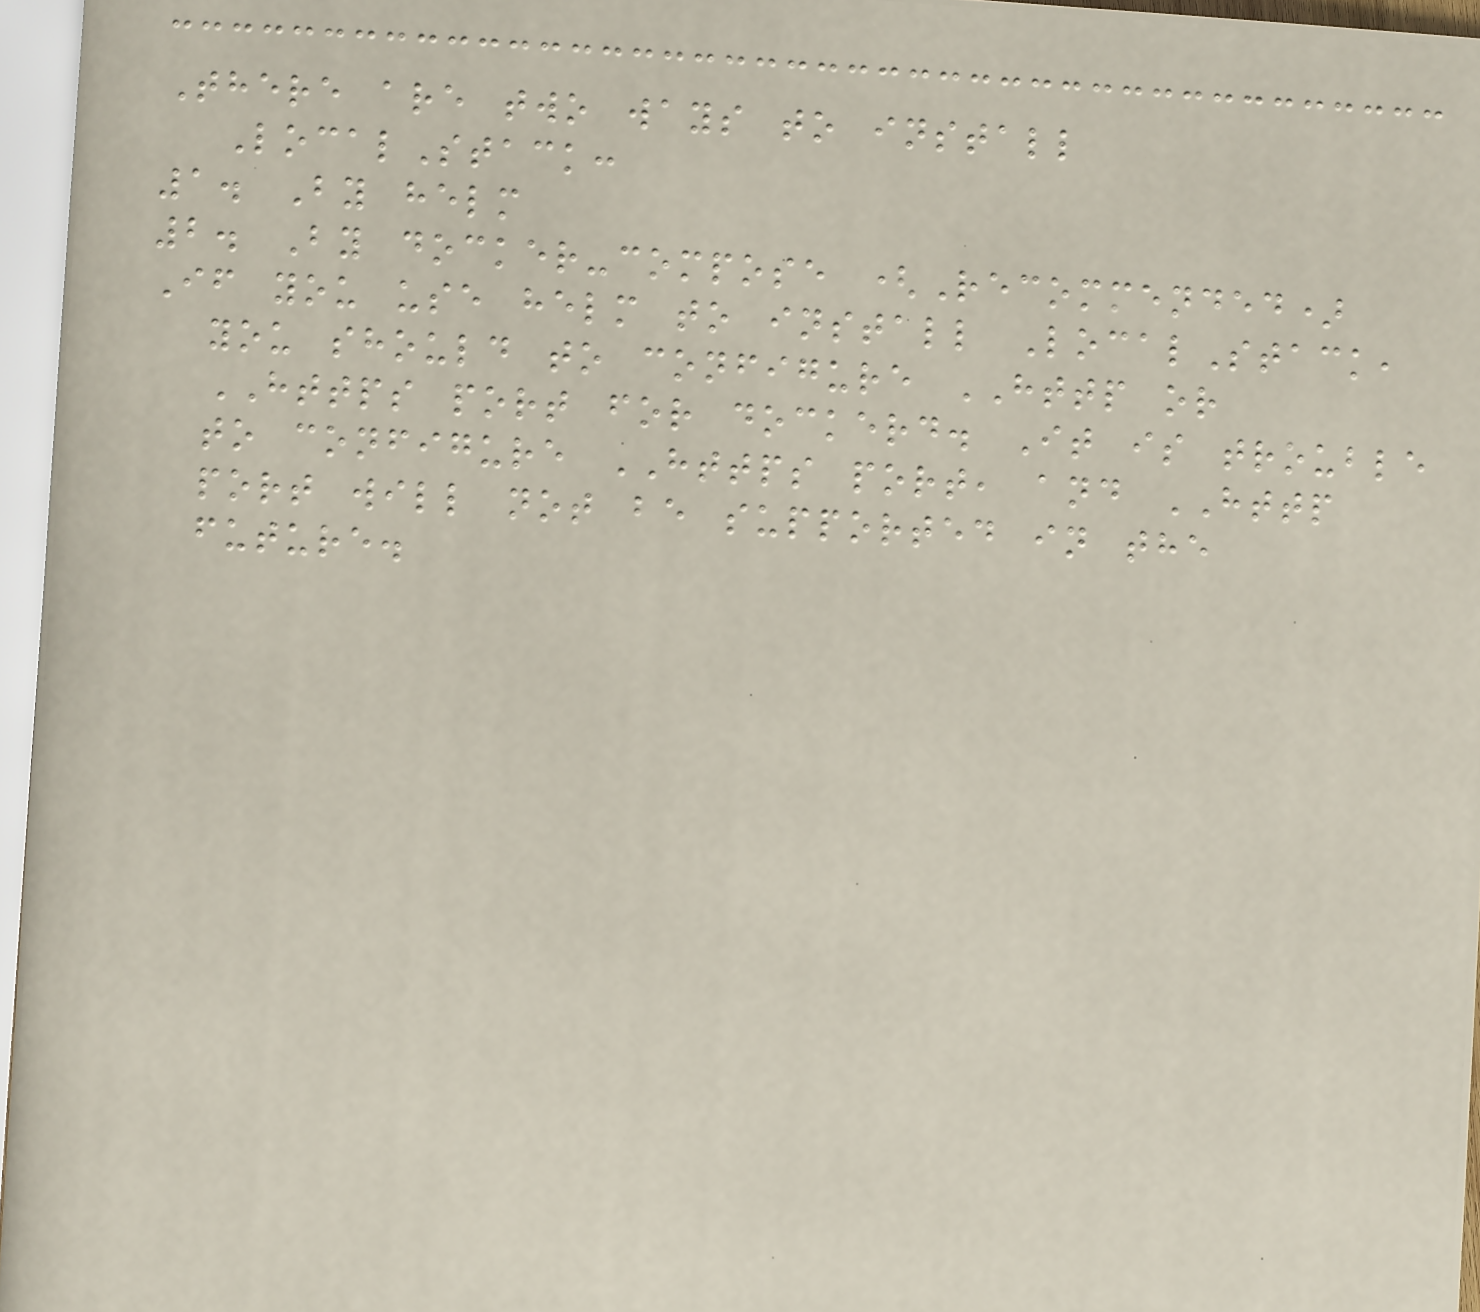There are two ways to install
LocalStack:
1. By helm
2. By docker-compose (Recommended)
If you use helm to install LocalStack,
you should to configure HTTP or
HTTPS port for dockerd. It is trouble
to configure HTTPS port, and HTTP
port will not be supported in the
future.
